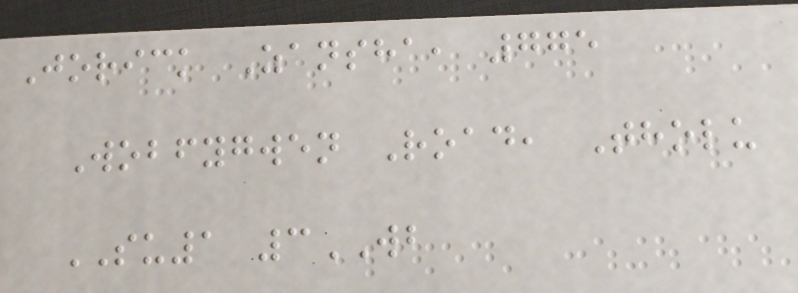Jorick Zansha, 775
Wobfygwen Road, Tholu
SU1 3WB
